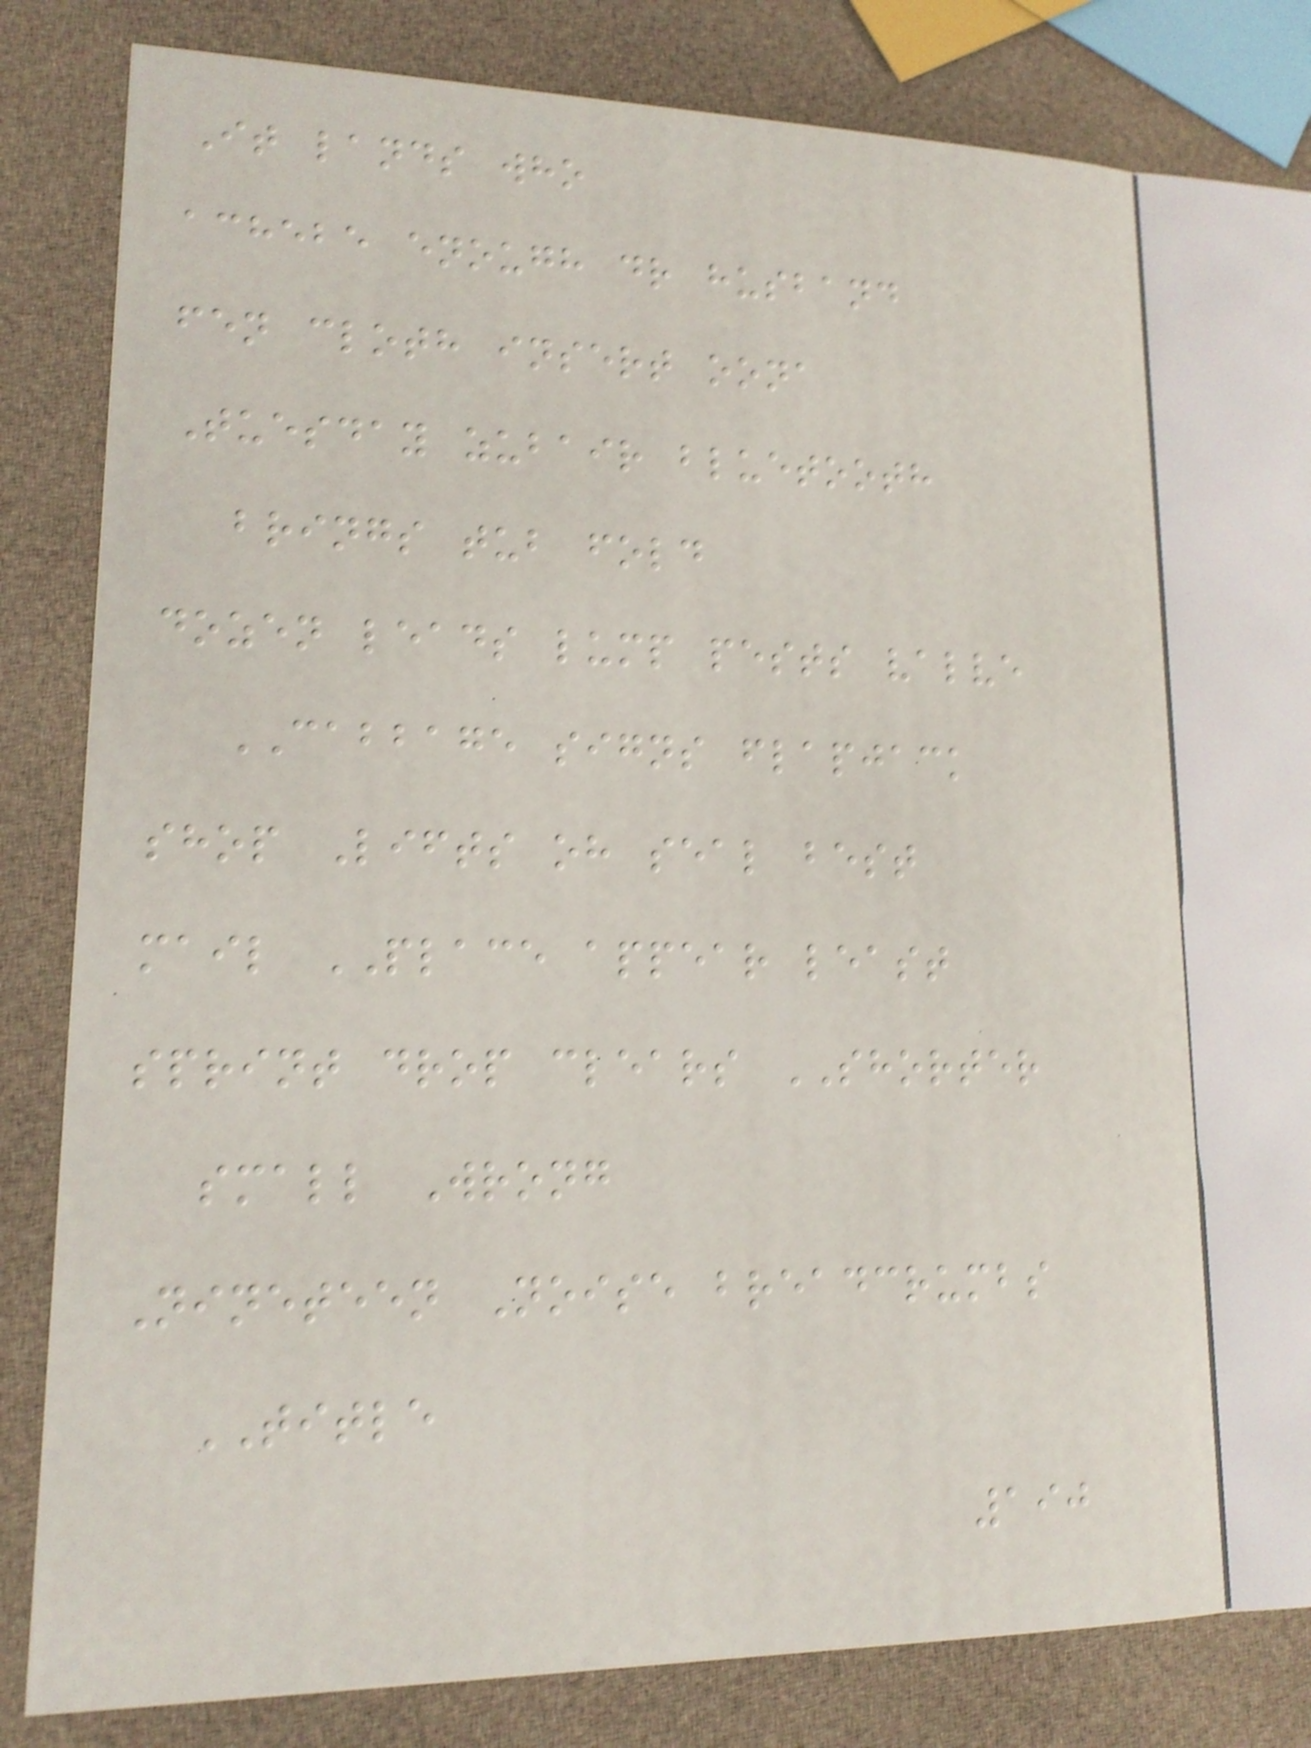It lands who
achebe enough dr husband
fen cloth insert oona
Tuesday zubair bluetooth
brings tub fold
dozen leads lump pests valve
CABBAGE signs flapjack
shop Lifts oh seal best
mail PLACE appear least
sprint drop clears SHORTER
small Wrong
Nineteen Noise breadcrumbs
TITLE
190
